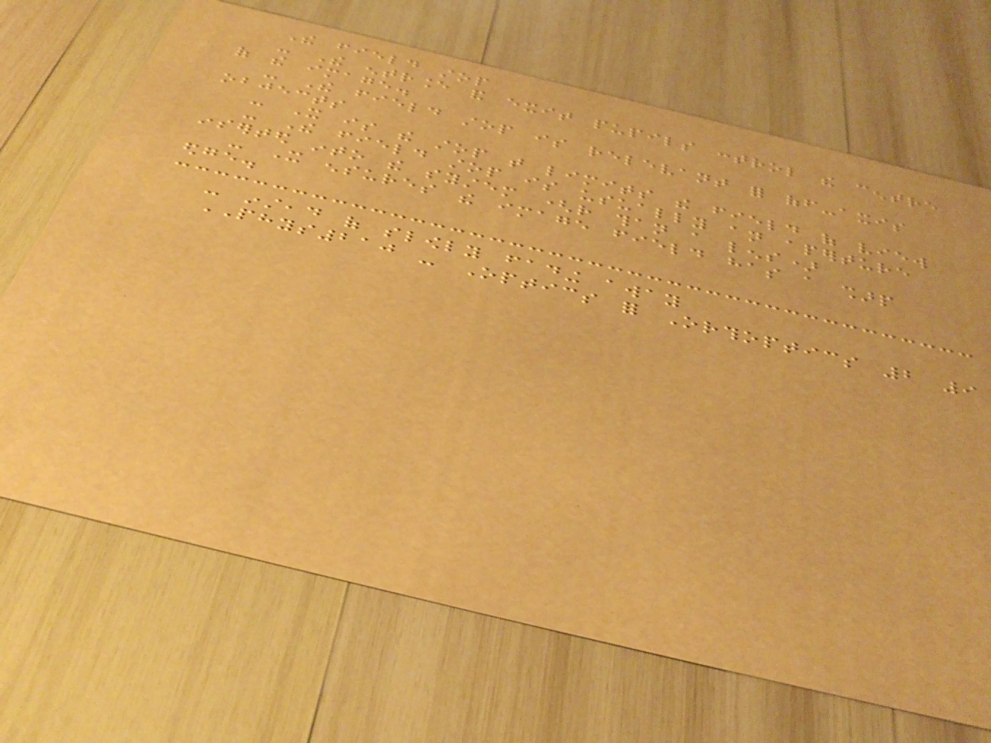The field stop
- The entrance and exit pupils control the centre
of the image.
- The field stop is relevant for off-axis
objects
- It is the stop that limits the field of view
- The field stop is usually an aperture
inserted into the system (rather than a lens)
- It ensures the image field has a sharp
edge.
- instead of slowly fading away
PHYS210 - Optics for Orthoptics 2 9
